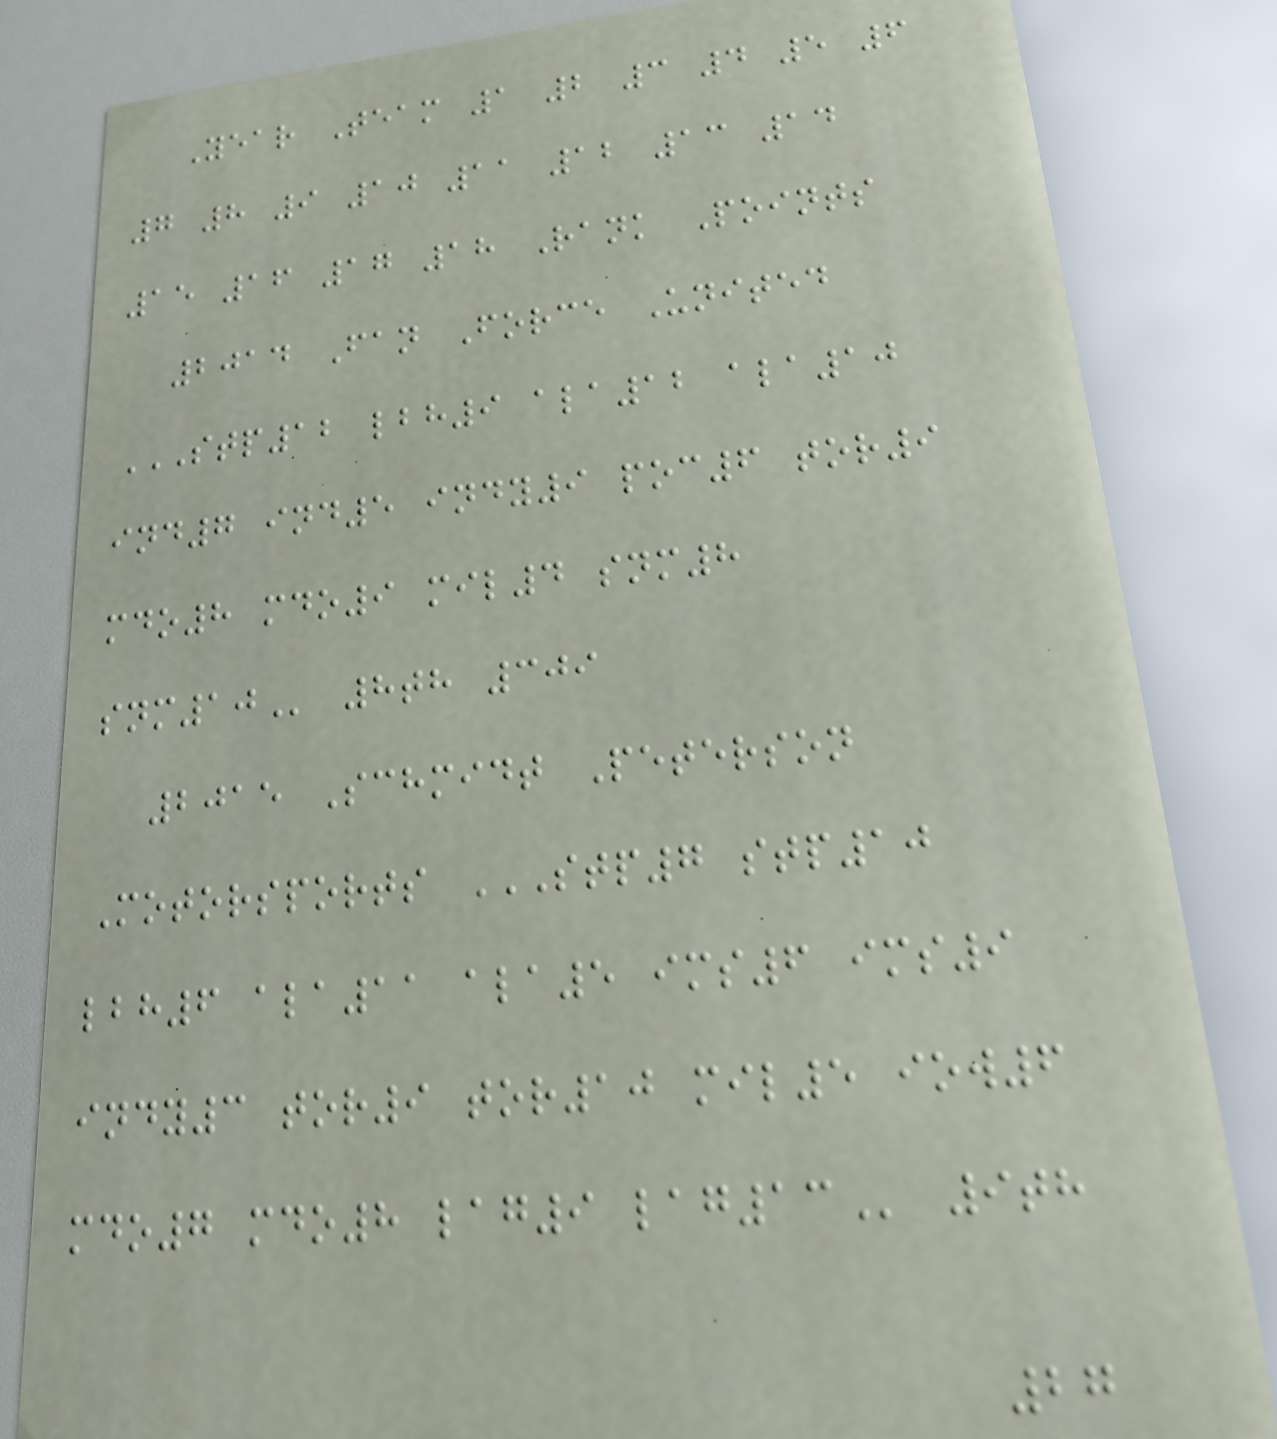Year Team 1 2 3 4 5 6
7 8 9 10 11 12 13 14
15 16 17 18 Rank Points
2014 Fan Force United
STP12 LBH9 ALA12 ALA10
IND7 IND5 INDY9 POC6 TOR9
MDO8 MDO9 MIL4 SNM8
SNM10 8th 309
2015 Schmidt Peterson
Motorsports STP7 STP10
LBH6 ALA11 ALA5 IMS6 IMS9
INDY3 TOR9 TOR10 MIL5 IOW6
MDO7 MDO8 LAG9 LAG13 9th
27
